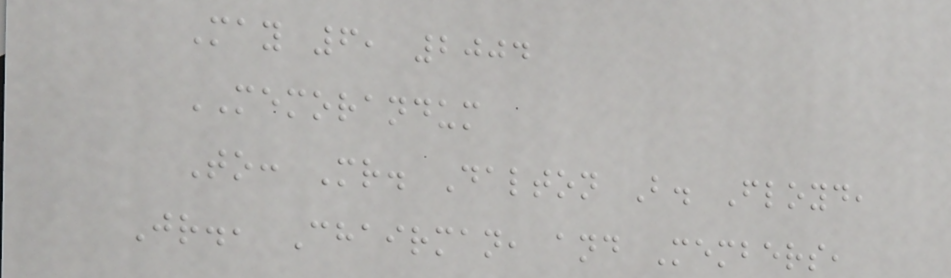May 6, 2004
MEMORANDUM
To: Mr. Dalton B. Floyd,
Jr., Chairman, and Members,
